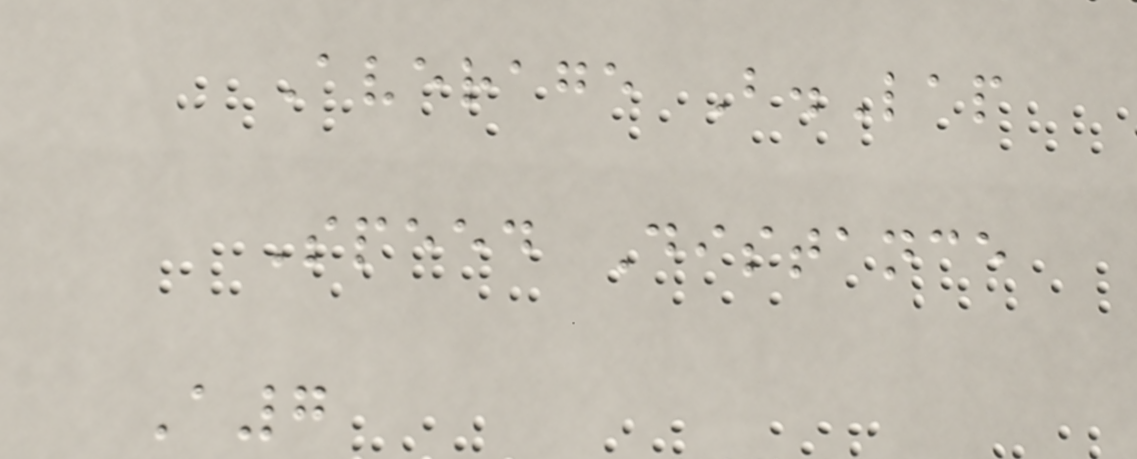Average B.Lap
Speed Distance
A7
